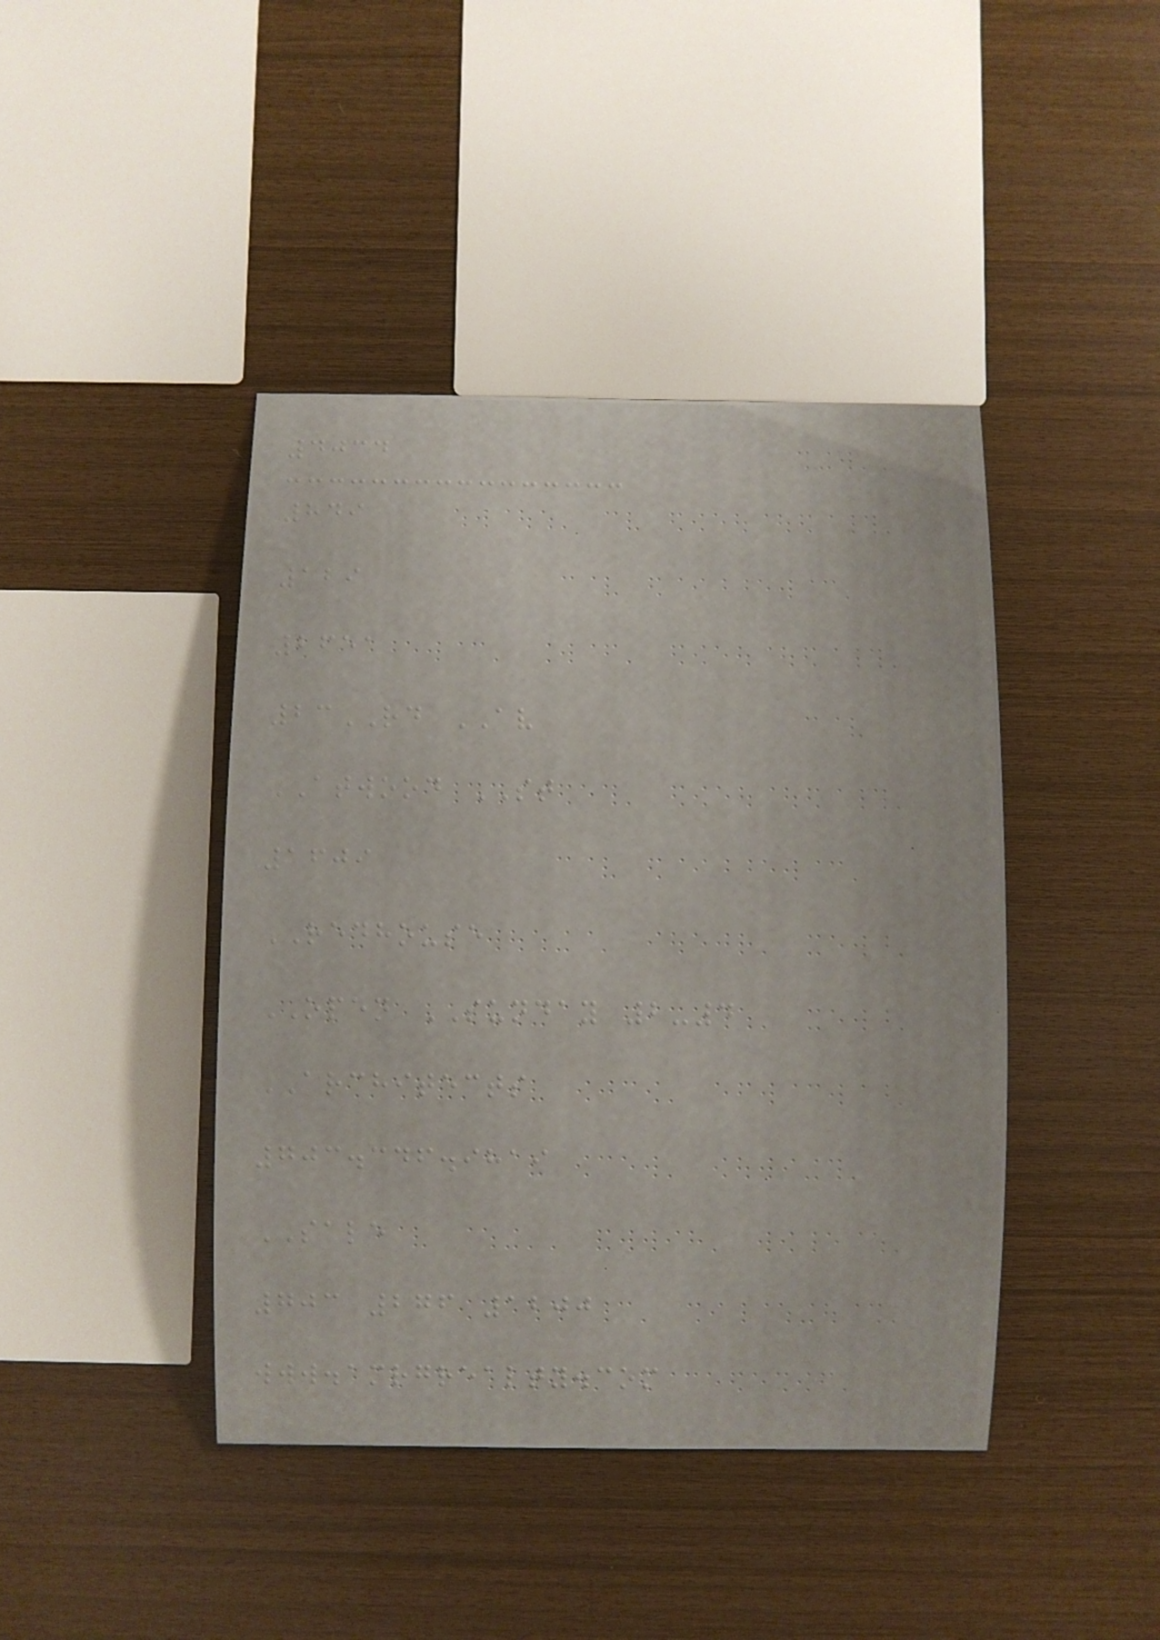4034
849
129
2651
23RD AV
ATWOOD ST
1609
REDHOUSE
OPEN SUNDAY 2-4
ARCHITECTS
703.346.9819
SALE
703 276 1200
www.amrgrealty.com
